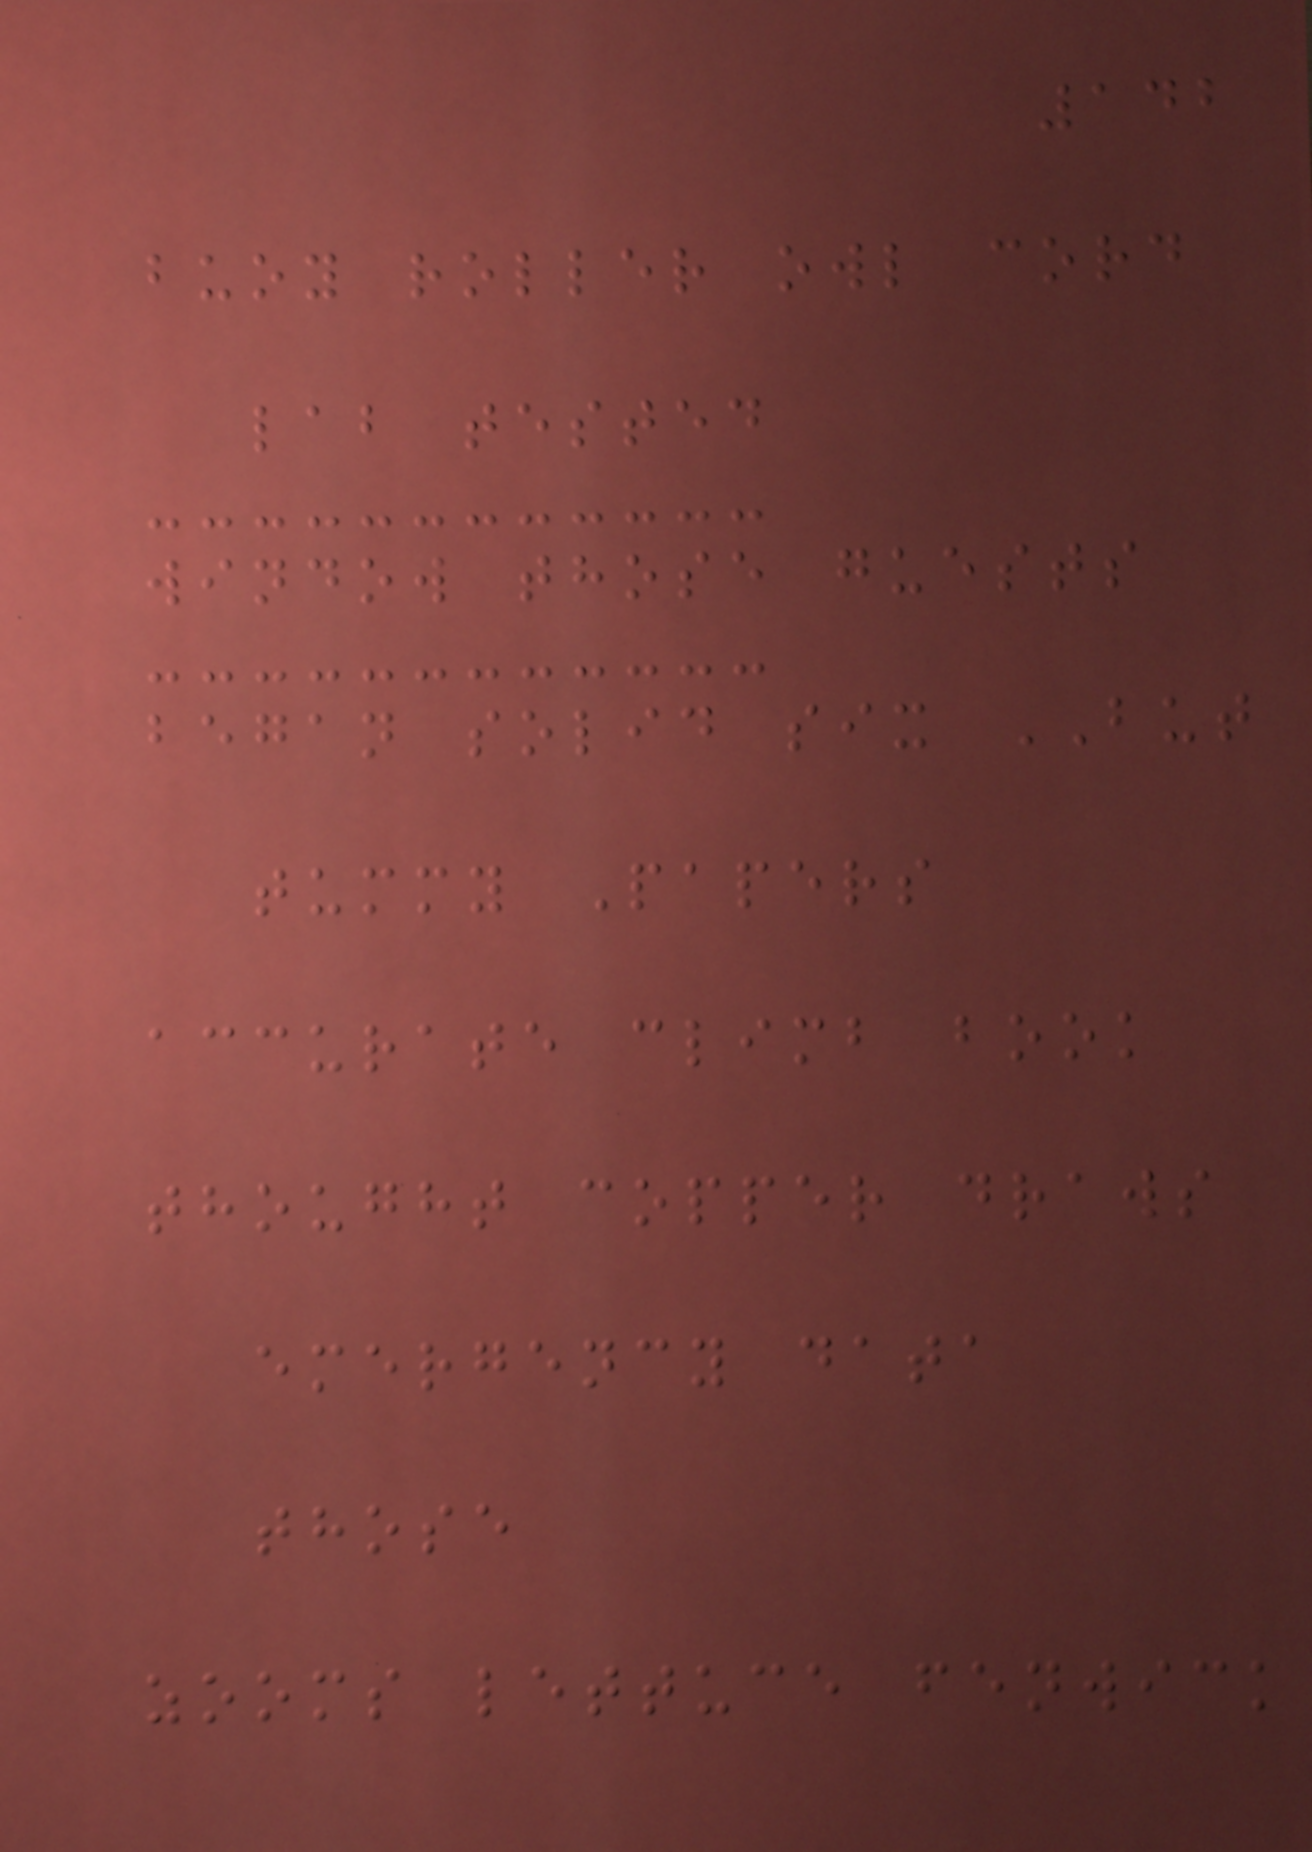142
buoy roller owl cord
lab tested
window those guests
began solid six BUT
tummy Papers
accurate climb book
thought copper draws
emergency data
those
zooms lettuce fenwick
